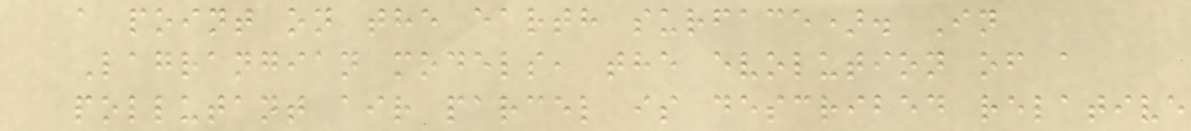a point on the earth surface). In
Lagrangian models, the evolution of a
pollutant air parcel is described relative
